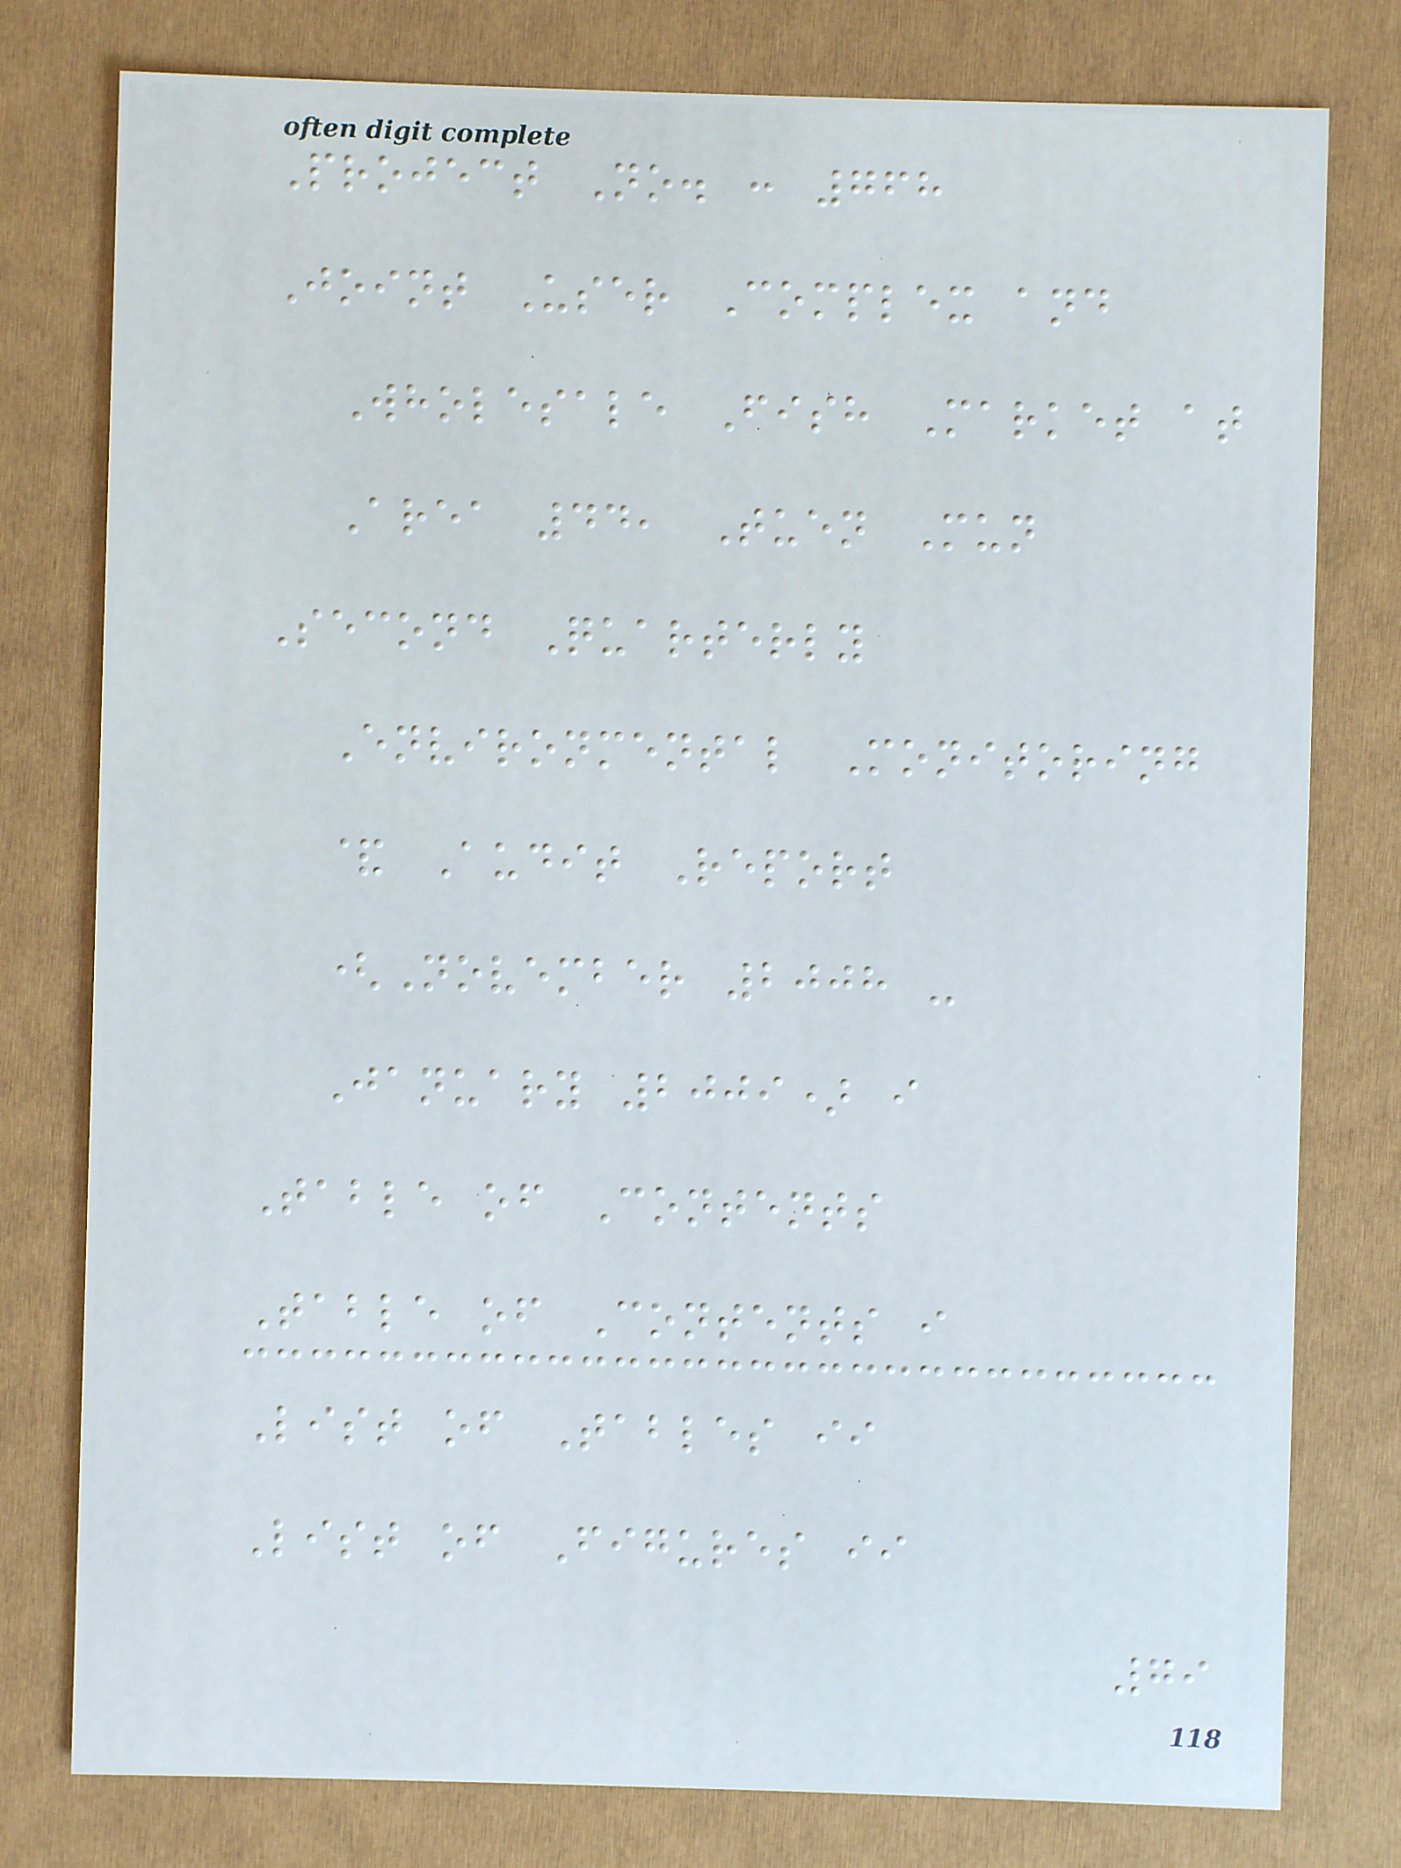Project No. : 768
Joint User Complex and
Wholesale Fish Market at
Area 44, Tuen Mun
Second Quarterly
Environmental Monitoring
& Audit Report
(November 2008 -
January 2009) i
Table of Contents
Table of Contents i
List of Tables ii
List of Figures ii
79
